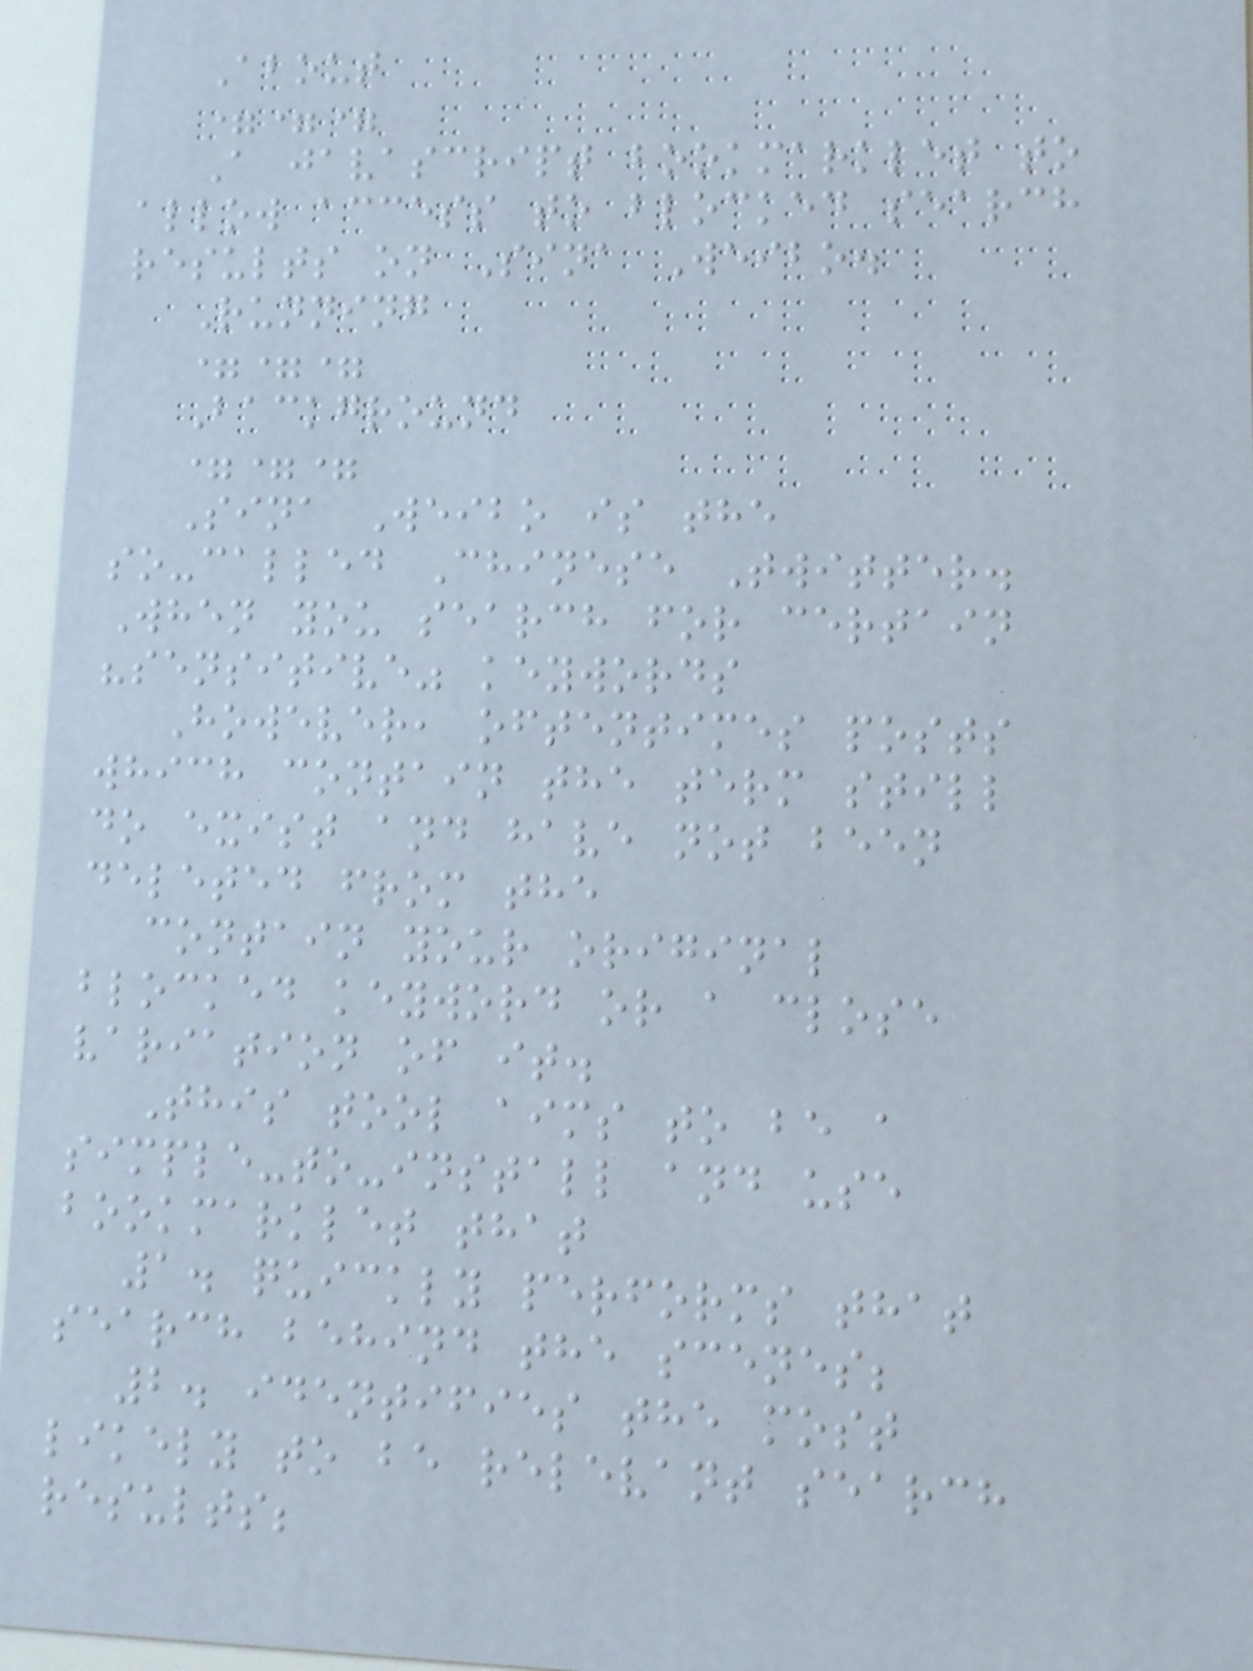About
===
A javascript bookmarklet to
allow access to blocked search
results on Sina Weibo.
Running
===
Background
===
Sina Weibo is the
so-called Chinese Twitter.
When you search for certain
"sensitive" keywords
However, oftentimes posts
which contain the term still
do exist and have not been
deleted from the
contain your original
blocked keyword or a close
variation of it.
This tool aims to be a
simple-to-install and use
bookmarklet that
1. quickly performs that
search behind the scenes;
2. identifies the most
likely to be relevant search
results;
